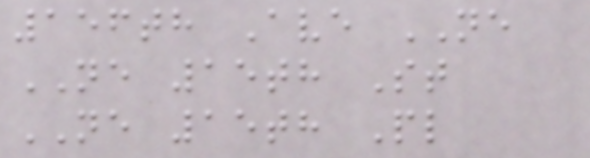156th Ave NE
NE 15th St
NE 15th Pl
